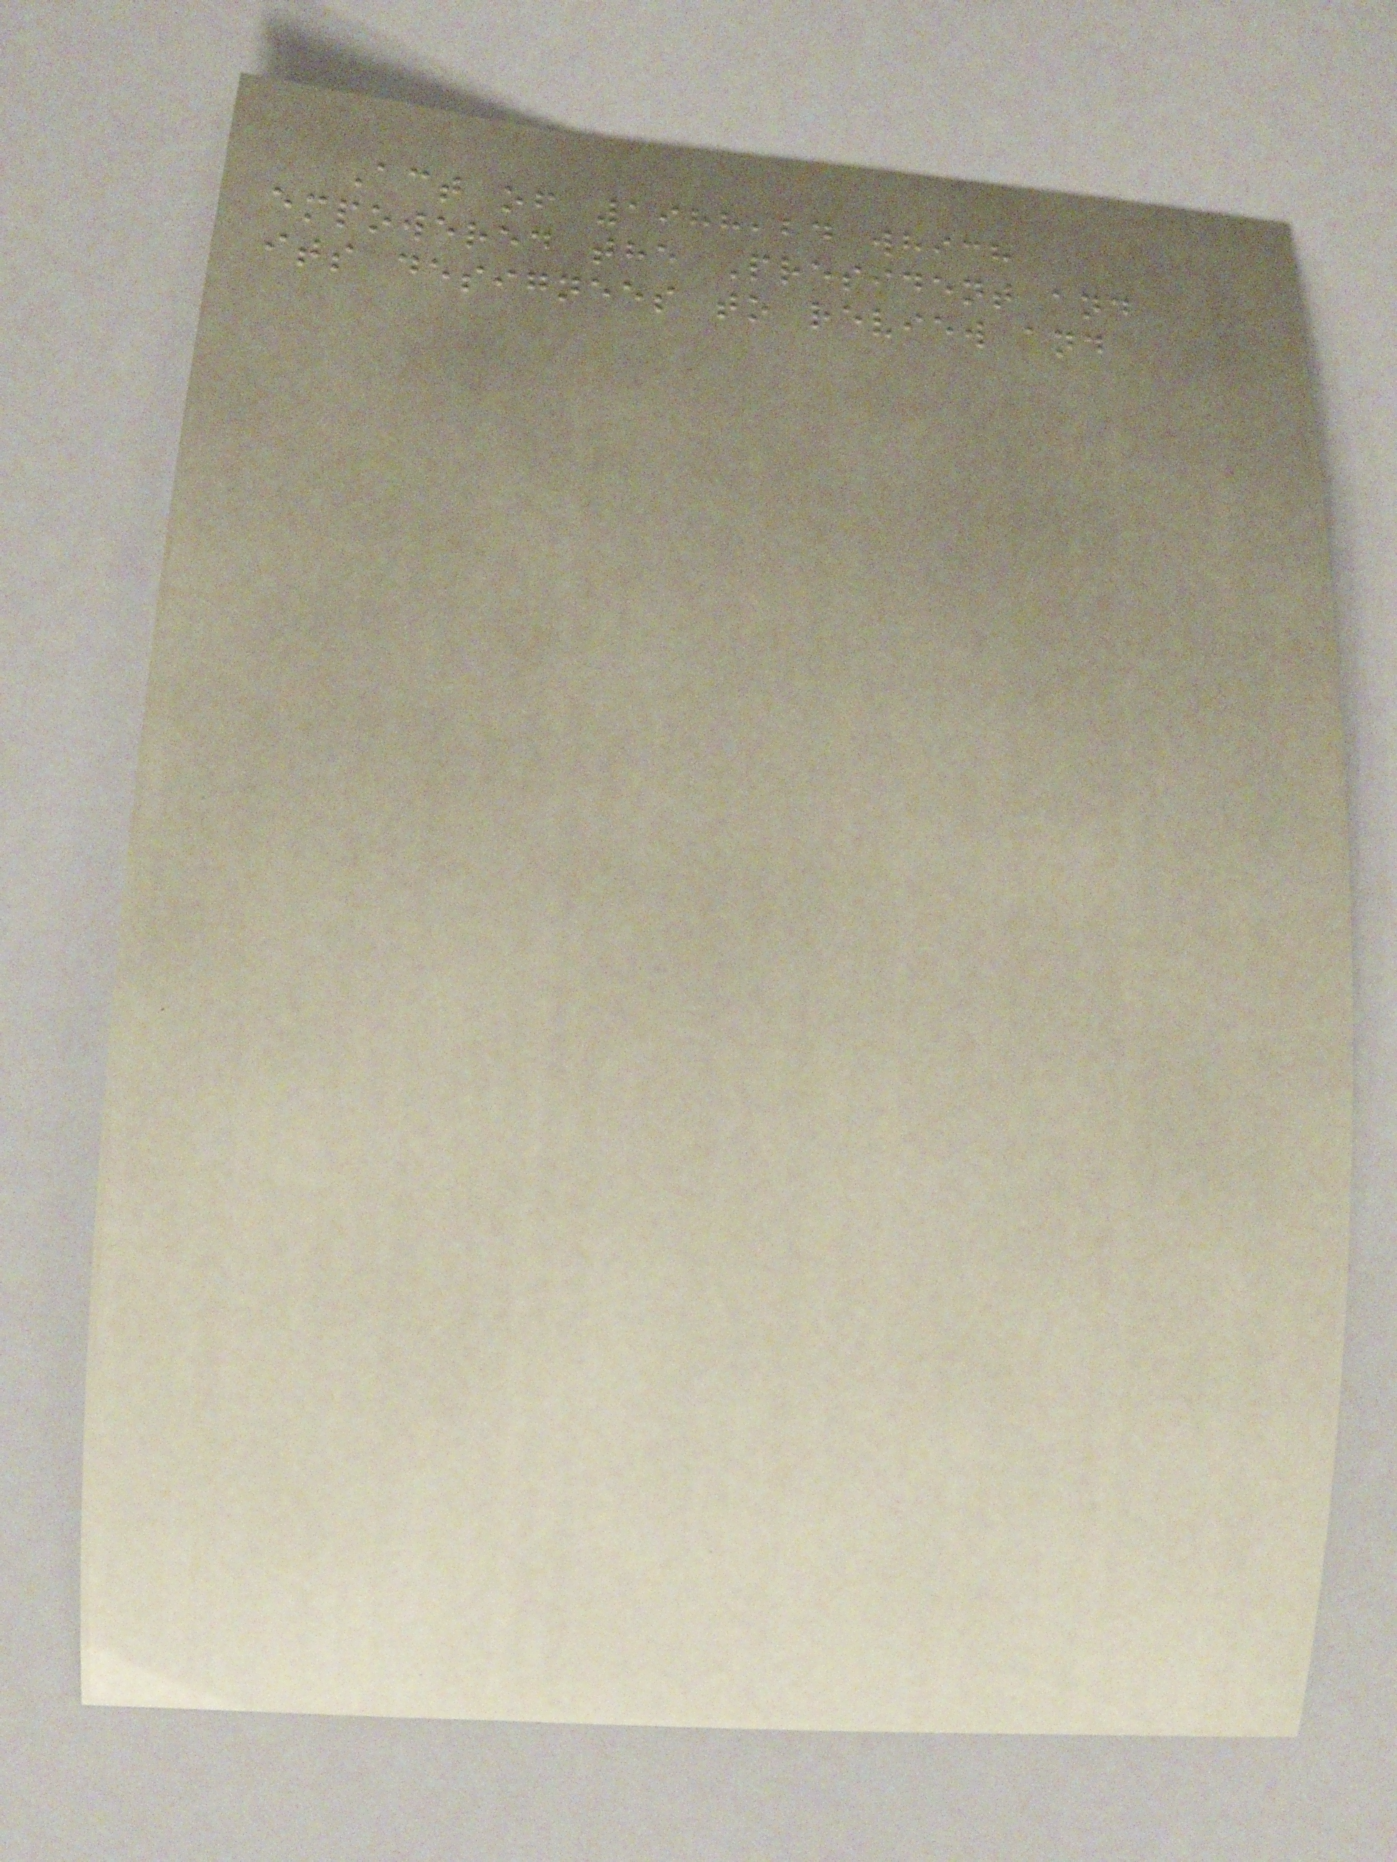Act of 1988,24 which
empowered the President and
its designees to review and
